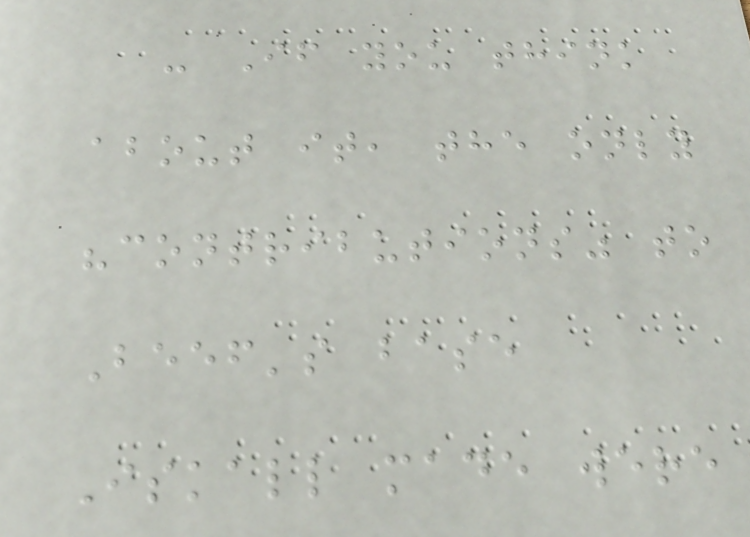- If you think
about it, the only
"contributions" to
Beef's base
Iskall made were
